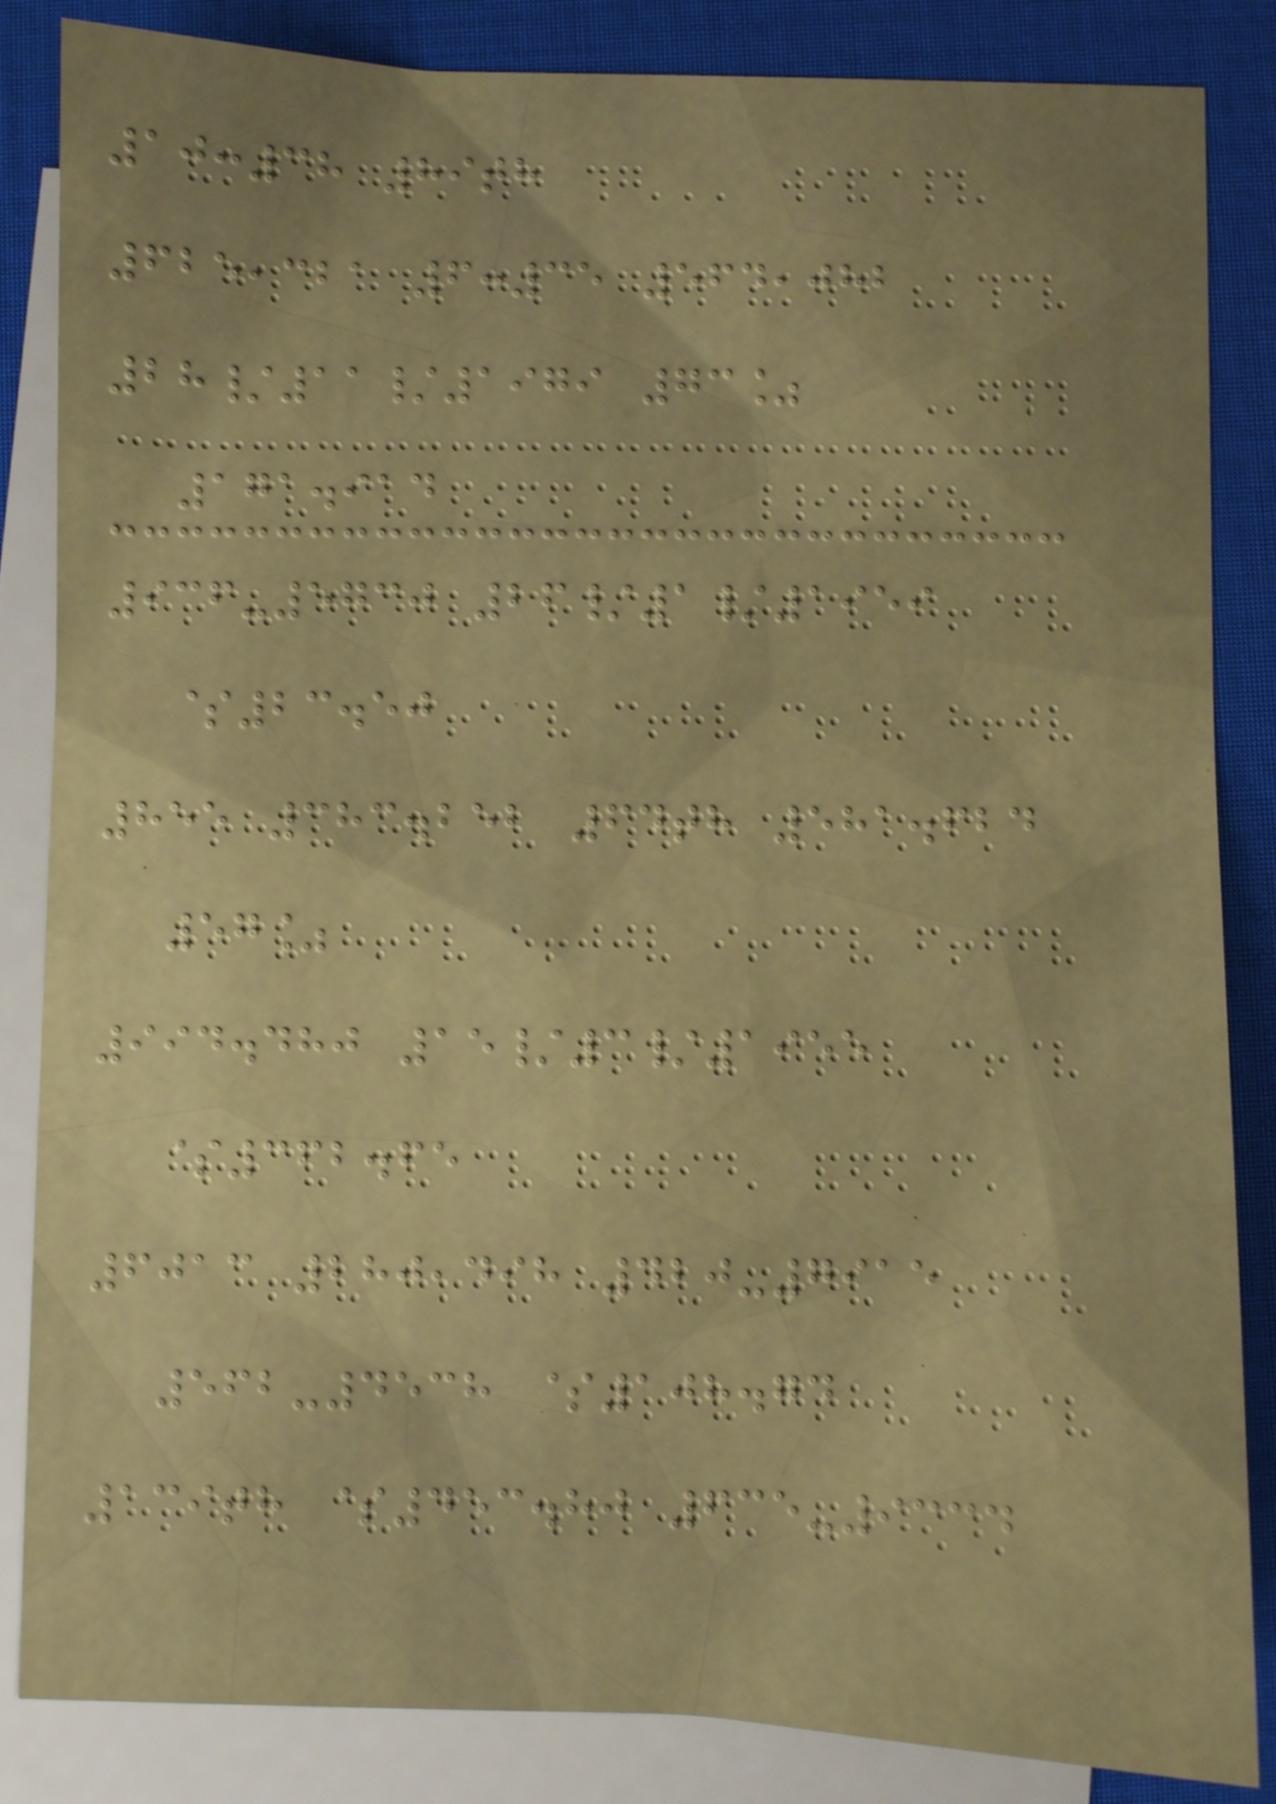10:38 89th
625,321 6:35 564,082
28/11/1979 73%
171.914
936-5730 26/1/1959
$23.50
855 383.252 64th 581.624
57%
994.480 15/3/1955
$362.65
6013 280,498 420-7915
562-4538 $108.74
139th $453.80 635-9334
